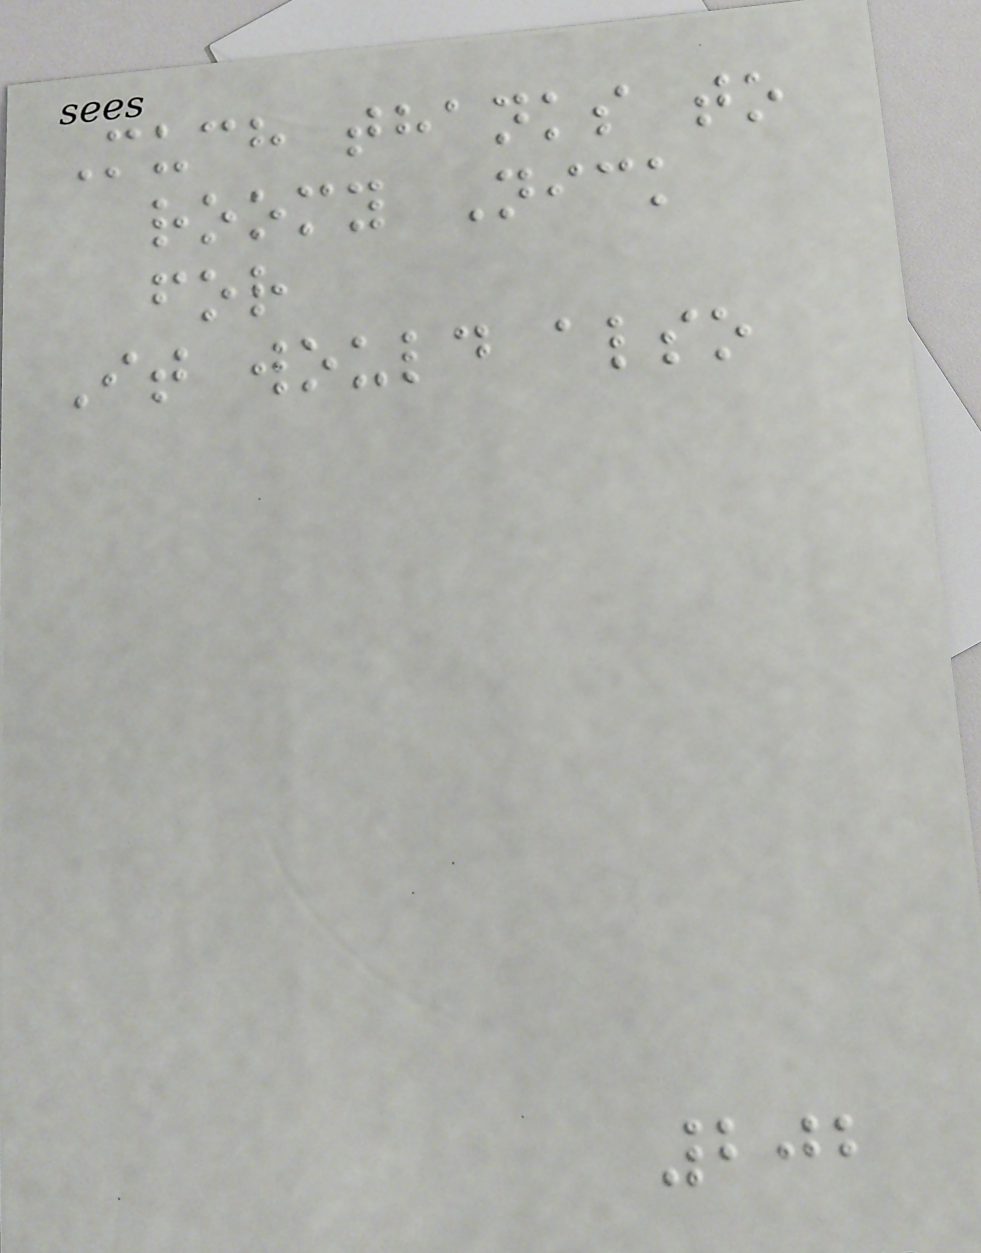Much thanks to
roomy Nick
for
It would also
202
